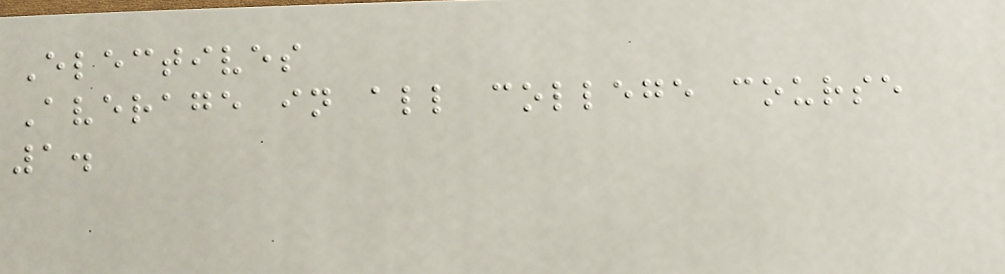Electives
Average in all college course
1.
